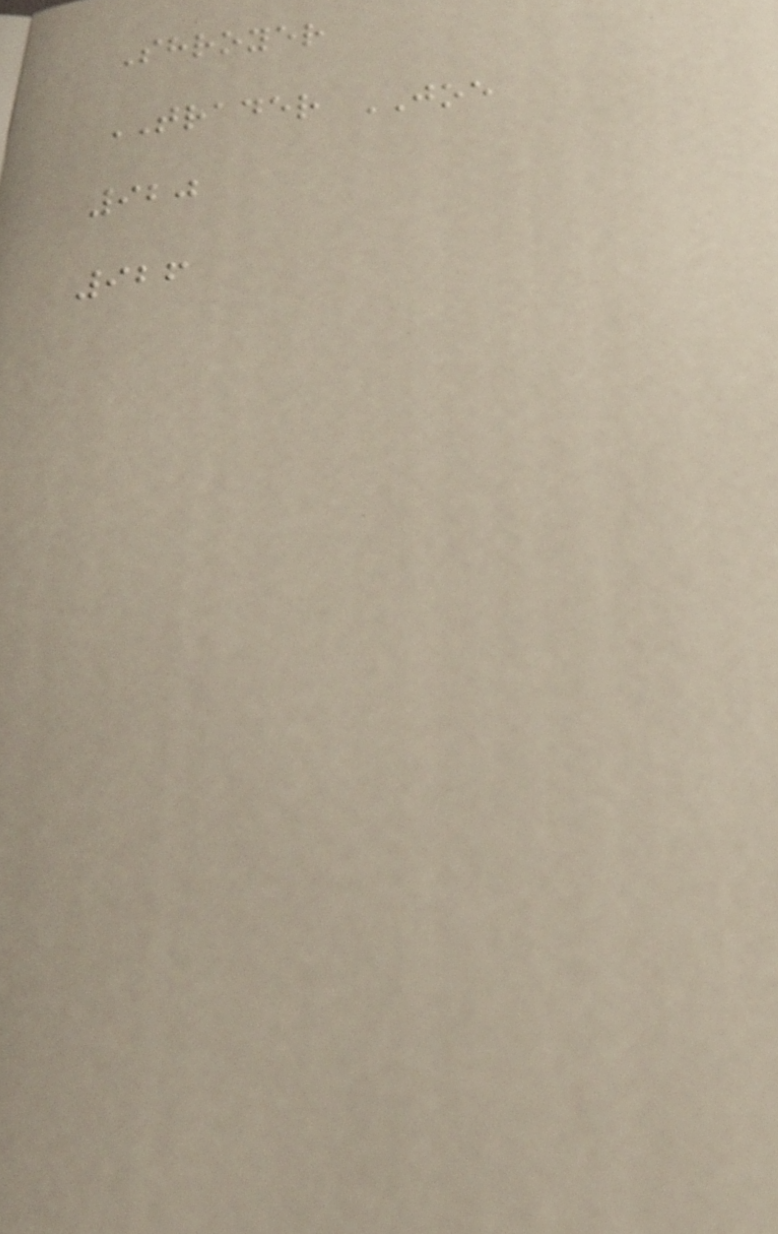Shroyer
TRADER JOE
920
926
